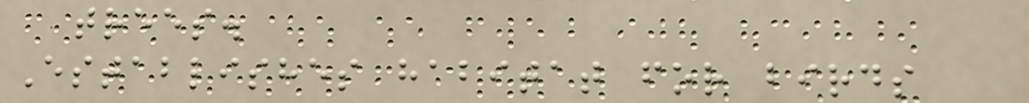trees.
Establishes habitat for birds
